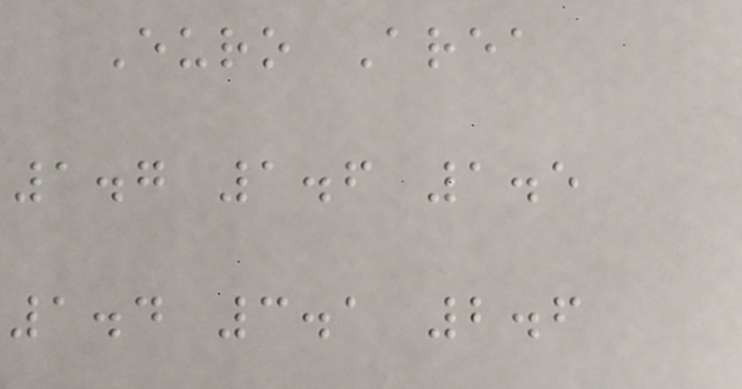Euro Area
1.7 1.6 1.5
1.4 3.1 2.6
